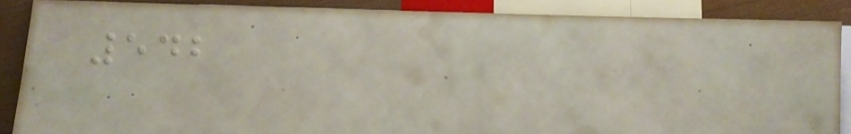542
